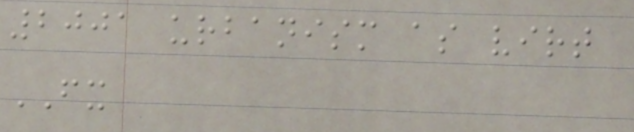2001 urbanism as virt
FX
